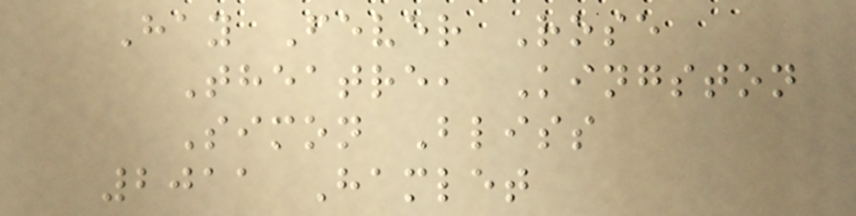Hay Fever Rose
Theatre, Kingston
Simon Bliss
2011 Hamlet
